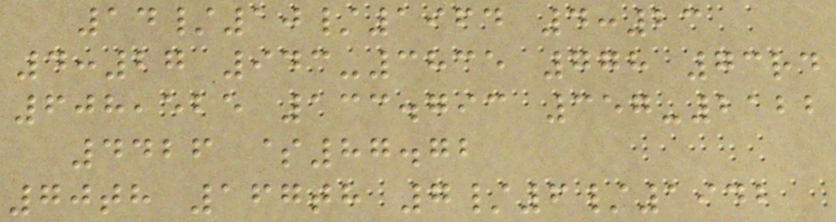14/10/1964 4:23
4:27 943-3835 778 73rd
608,525 133.793 357-2122
4426 $87.72
70th 167th 7/6/1942
